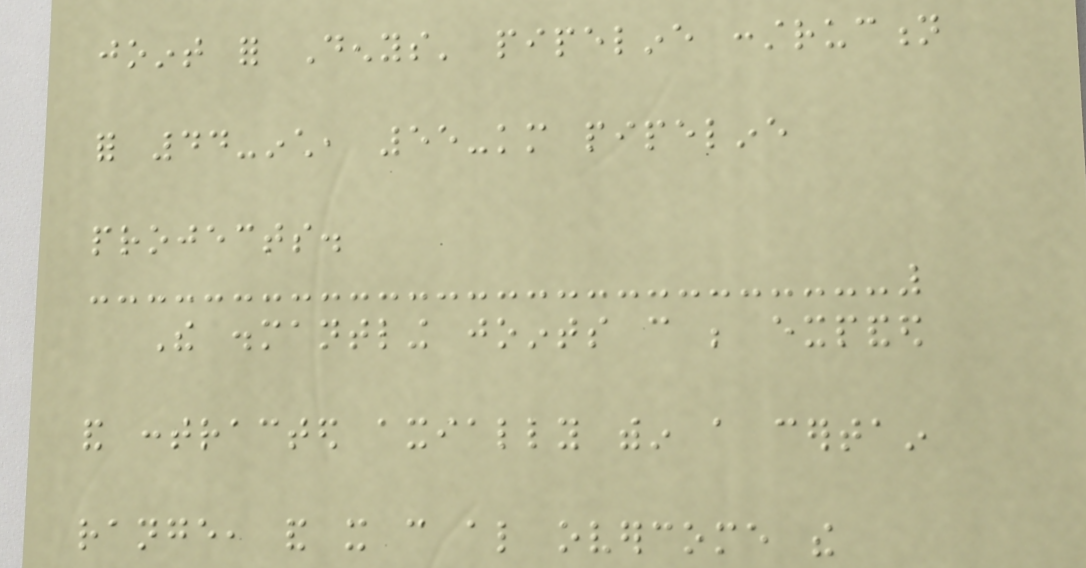joint for Denys' pipeline construction
for 44-inch, 55-km pipeline
projects.
The dismantling joints can be expanded
and contracted axially within a certain
range, and it can also overcome the
